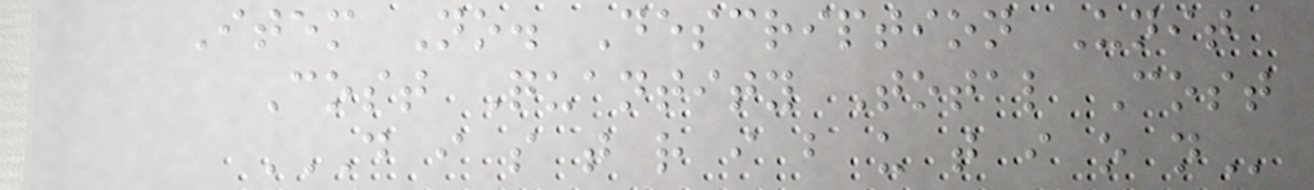Item No. Description Unit
Cost Quantity Total Cost
D I S T R I B U T I O N
